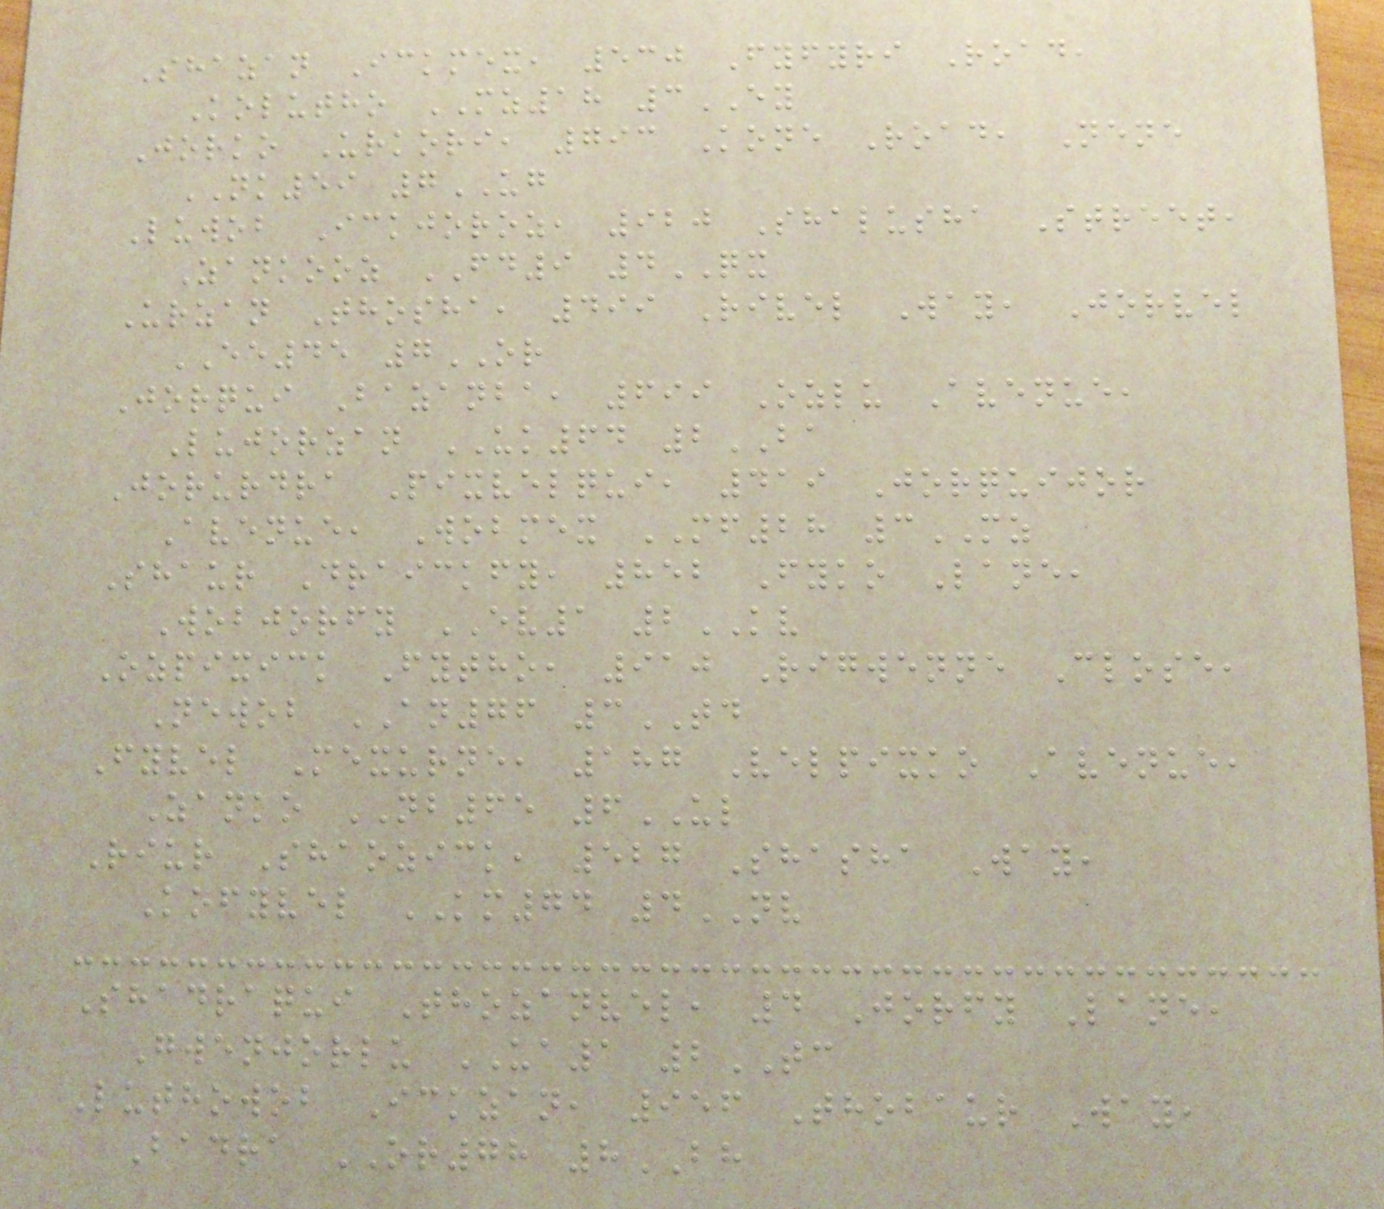Shazan Ickmex, 530 Fyfyri Road,
Kolutho MZ18 3EY
Jorko Urkori, 793 Kone Road, Nene
NK59 7UG
Luwob Ickjoroz, 920 Shalusha Street,
Zankooz FD9 4QX
Urzan Thosha, 499 Rivel Way, Jorvel
EE45 7OR
Jorqui Bazanba, 699 Ozlu Avenue,
Lujorzan UK64 2BA
Jorurdra Pixvelqui, 419 Jorquijor
Avenue, Wobmex MF28 3MZ
Shaur Draickfy, 852 Fyko Lane,
Wobjorfy EV1 2KV
Ozpixick Fytho, 910 Rigwenne Close,
Newob AN76 3TD
Fyvel Mexurne, 187 Velpixko Avenue,
Zanko NB65 6UL
Riur Shaozick, 527 Shasha Way,
Kofyvel KM74 4NV
Shadraqui Thozanvel, 4 Jorfy Lane,
Gwenjorlu UA1 2TC
Luthowob Ickzan, 956 Thobaur Way,
Badra OR78 8BH
